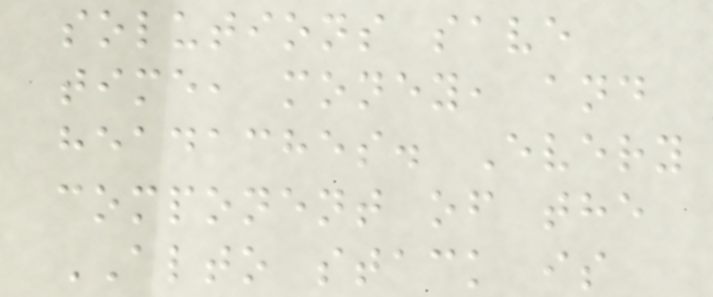solutions save
time, money, and
headaches. Every
component of the
ALTO stack is
